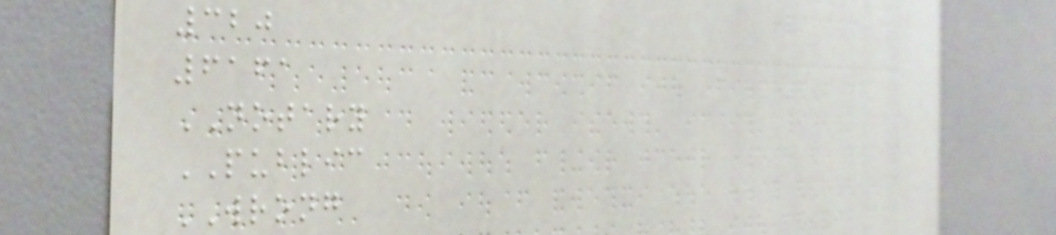320
6161
NOTARY
PUBLIC
WRONG
